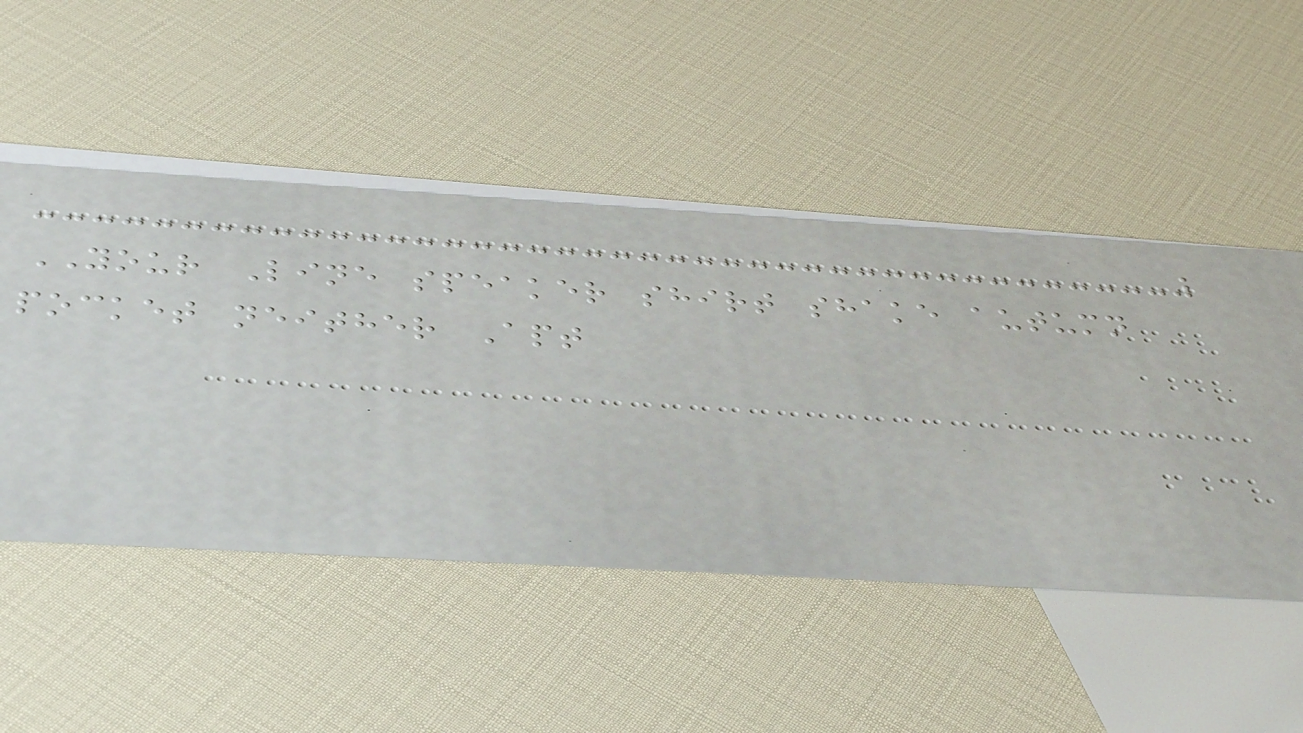YOUR Line speaker shirt shake autumn
pocket neither Apt
